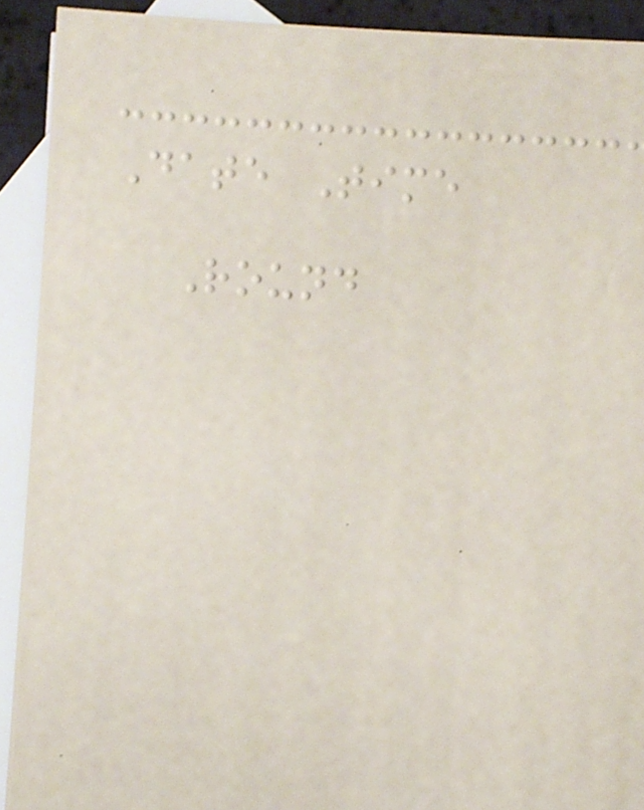Date Time
Round
